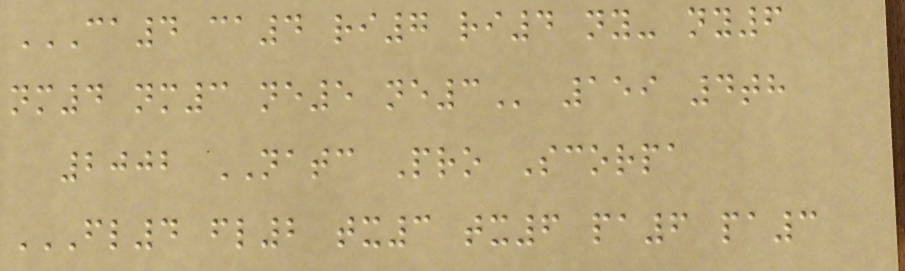CA4 CA4 RI7 RI4 NY- NY6
NM4 NM3 NE5 NE3 159 4th
2002 NATC Pro Scorpa
FL4 FL2 TX3 TX6 PA6 PA3
